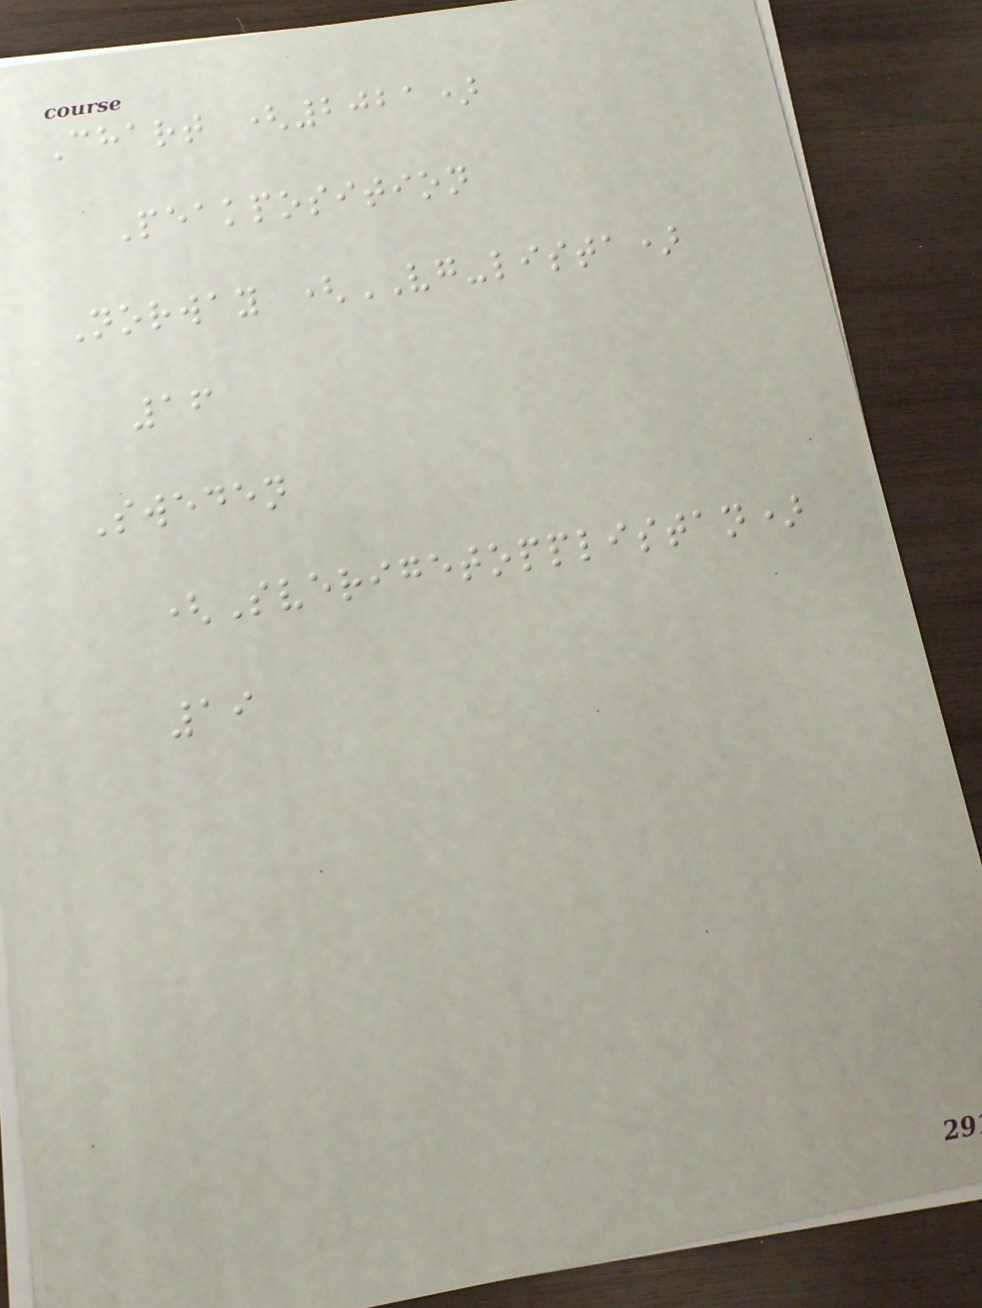Chart (2021)
Peakposition
Norway (VG-lista)
16
Sweden
(Sverigetopplistan)
19
